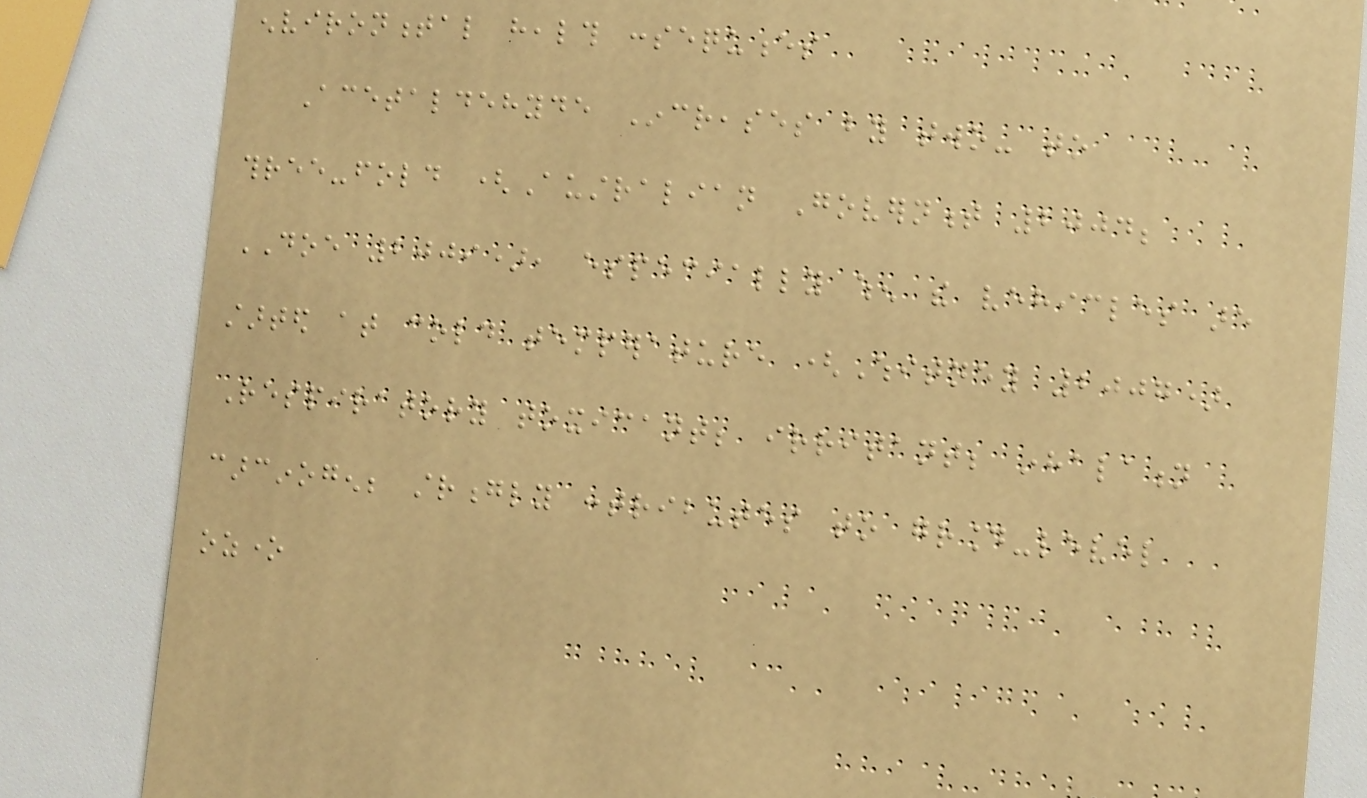environmental health consequences
Acetaldehyde Increases by two- to
three-fold (Australian Government 2004;
DOE 2009), especially when the vehicles are
started at cold temperature (Whitney 2007)
Respiratory toxicant; irritant; inhalation
carcinogen; strongly contributes to ground-level
ozone
